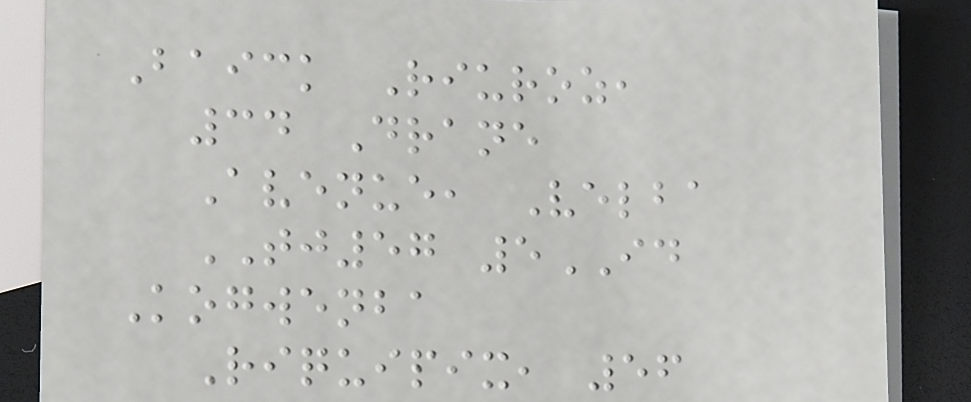Baick Riuroz,
34 Drane
Avenue, Velba
TJ57 5ID
Kogwenba
Riquipix, 56
